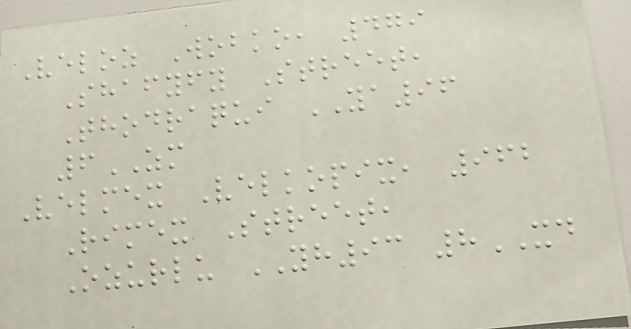Veloz Wobko, 479
Shafyfy Street,
Thodraqui YA96
6ZM
Velmex Velkopix, 962
Rimex Street,
Ozurlu YH93 8XD
